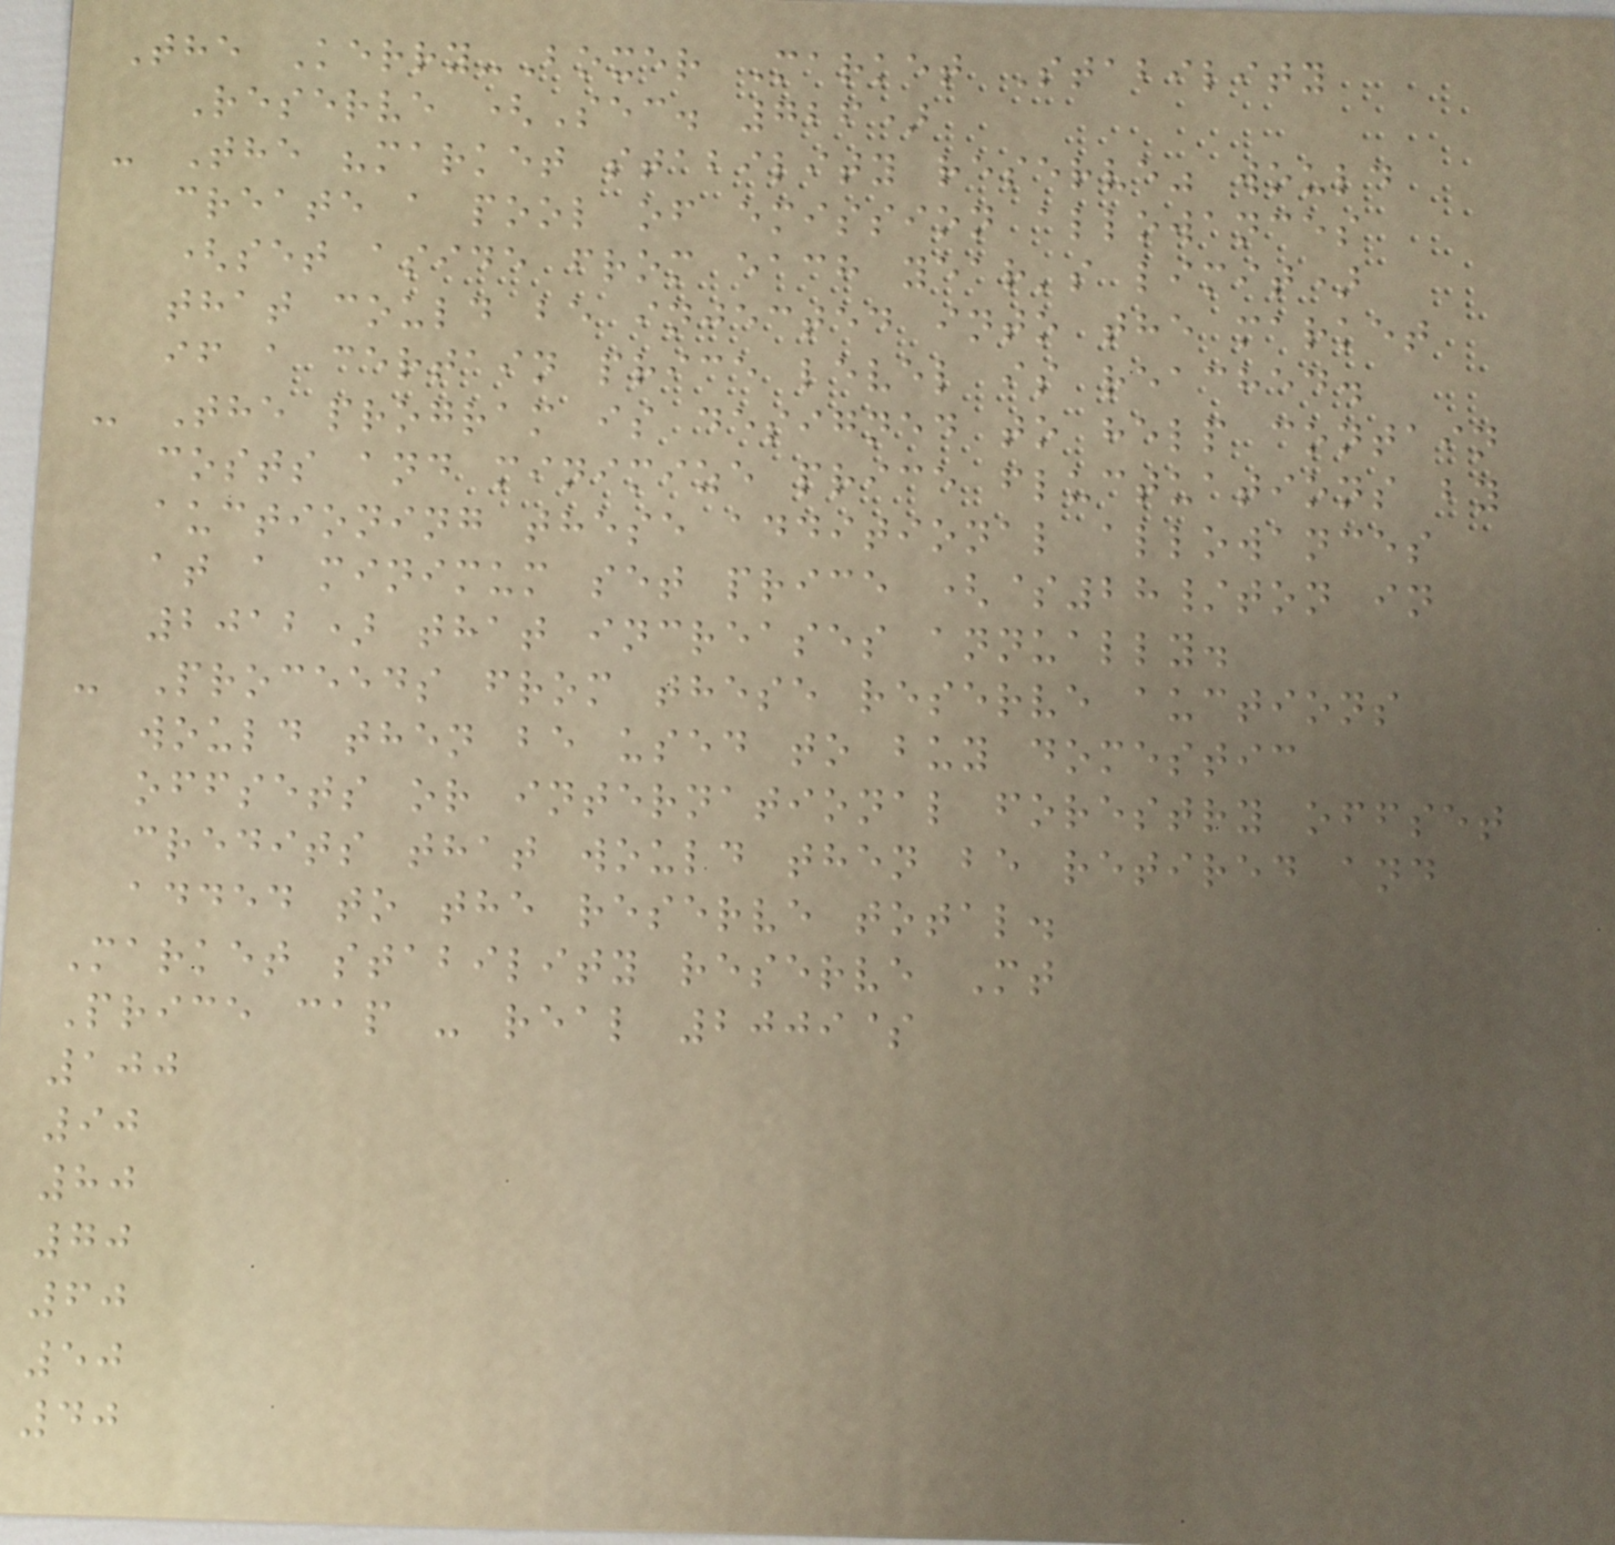The Kerry-Boxer Market Stability
Reserve (Sec. 726)
- The "market stability reserve" would
create a pool of emission allowances
(set aside from each year's limit)
that could be injected into the market
if a certain price level is reached.
- The program is designed to help contain
costs and minimize price fluctuations by
auctioning these additional allowances
at a minimum set price ($28/ton in
2012) that increases annually.
- Proceeds from these reserve auctions
would then be used to buy domestic
offsets or international forestry offset
credits that would then be retired and
added to the reserve total.
Market stability reserve Mt
Price cap - real 2009$
100
90
80
70
60
50
40
